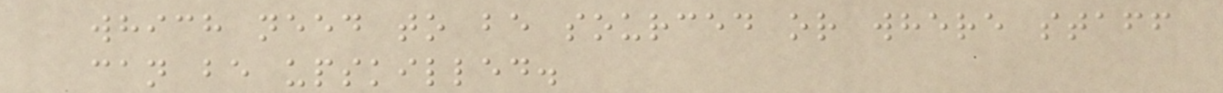which need to be sourced or where staff
can be upskilled.
